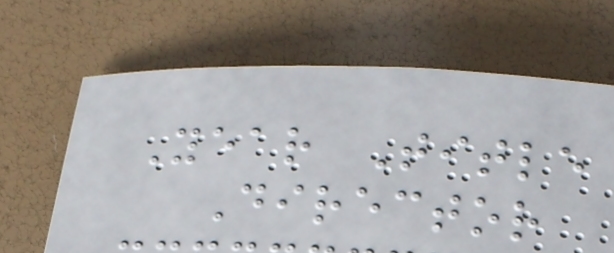Year Title
Director
